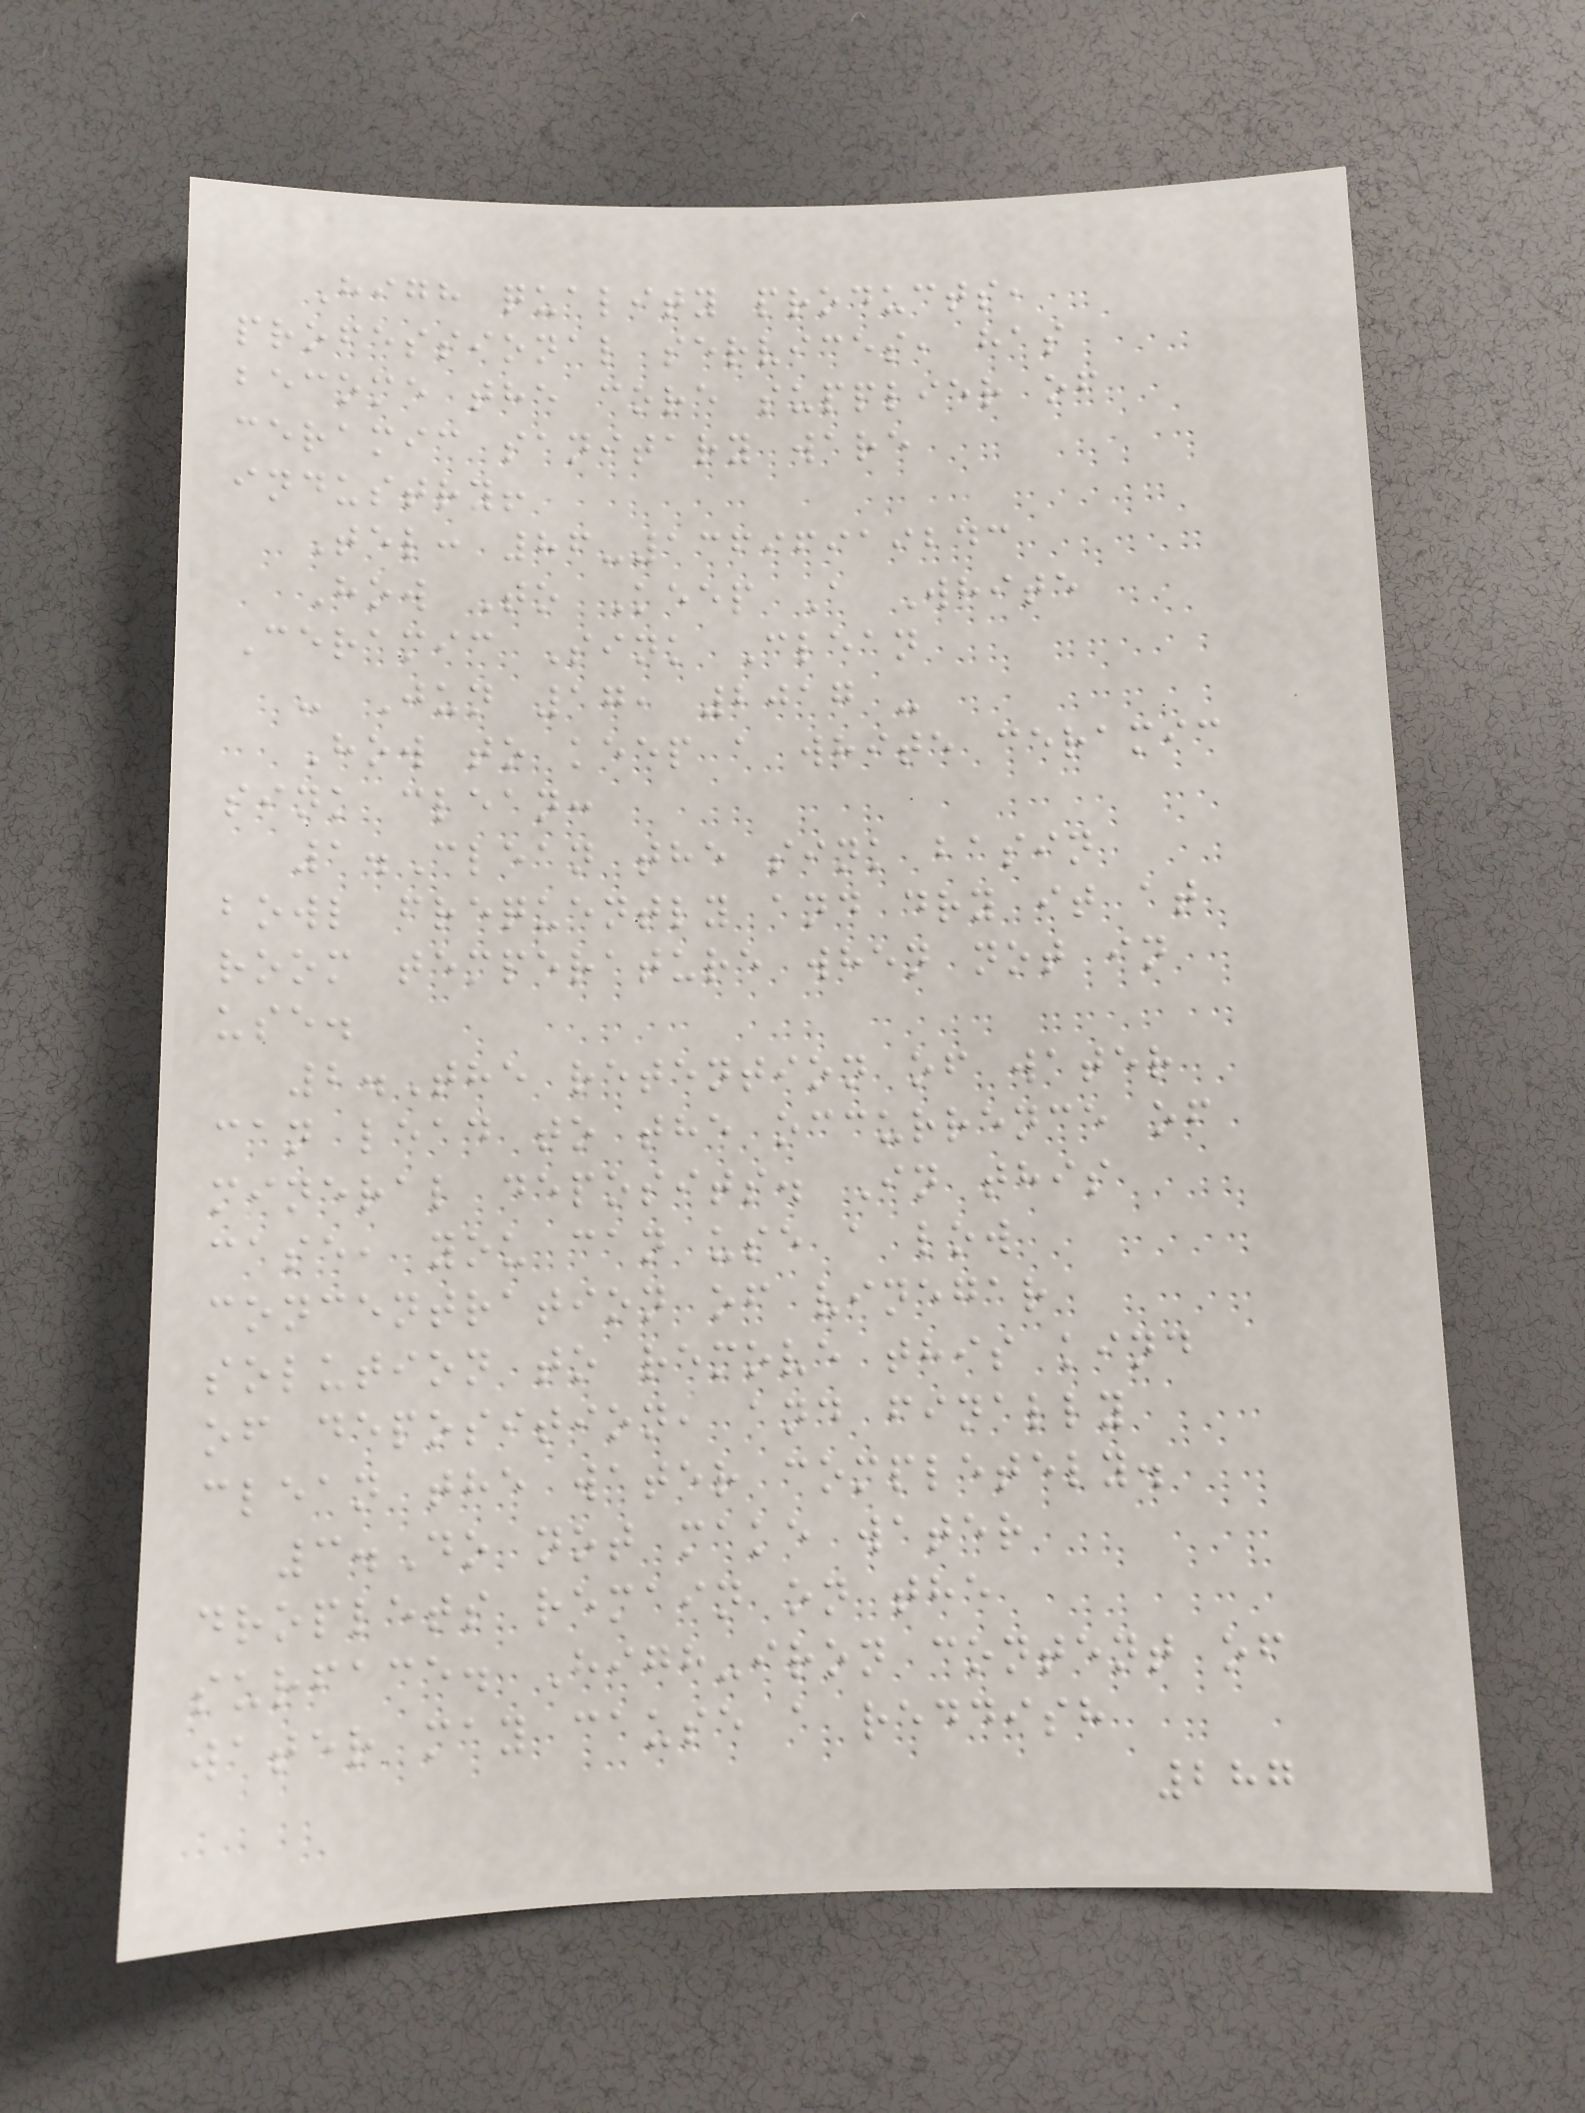High quality products,
professional services, has
become the core supplier of
ceramic sanitary ware
industry!
Tel: 86-13696919243
How To Keep A White
Ceramic Sink Clean
- Jun 17, 2017 -
How to keep a white ceramic
sink clean:
1.Clean the sink basin
bowl frequently and dry it at
room temperature when not in
use.
2.The retention of water
can lead to the occurrence of
mineral deposits. In this
case, you can use a low
concentration of vinegar
solution to remove this kind
of deposition, and finally
clean the water completely.
3.Do not make water
droplets remain on the
surface. High-iron content of
water may cause a reddish
287
